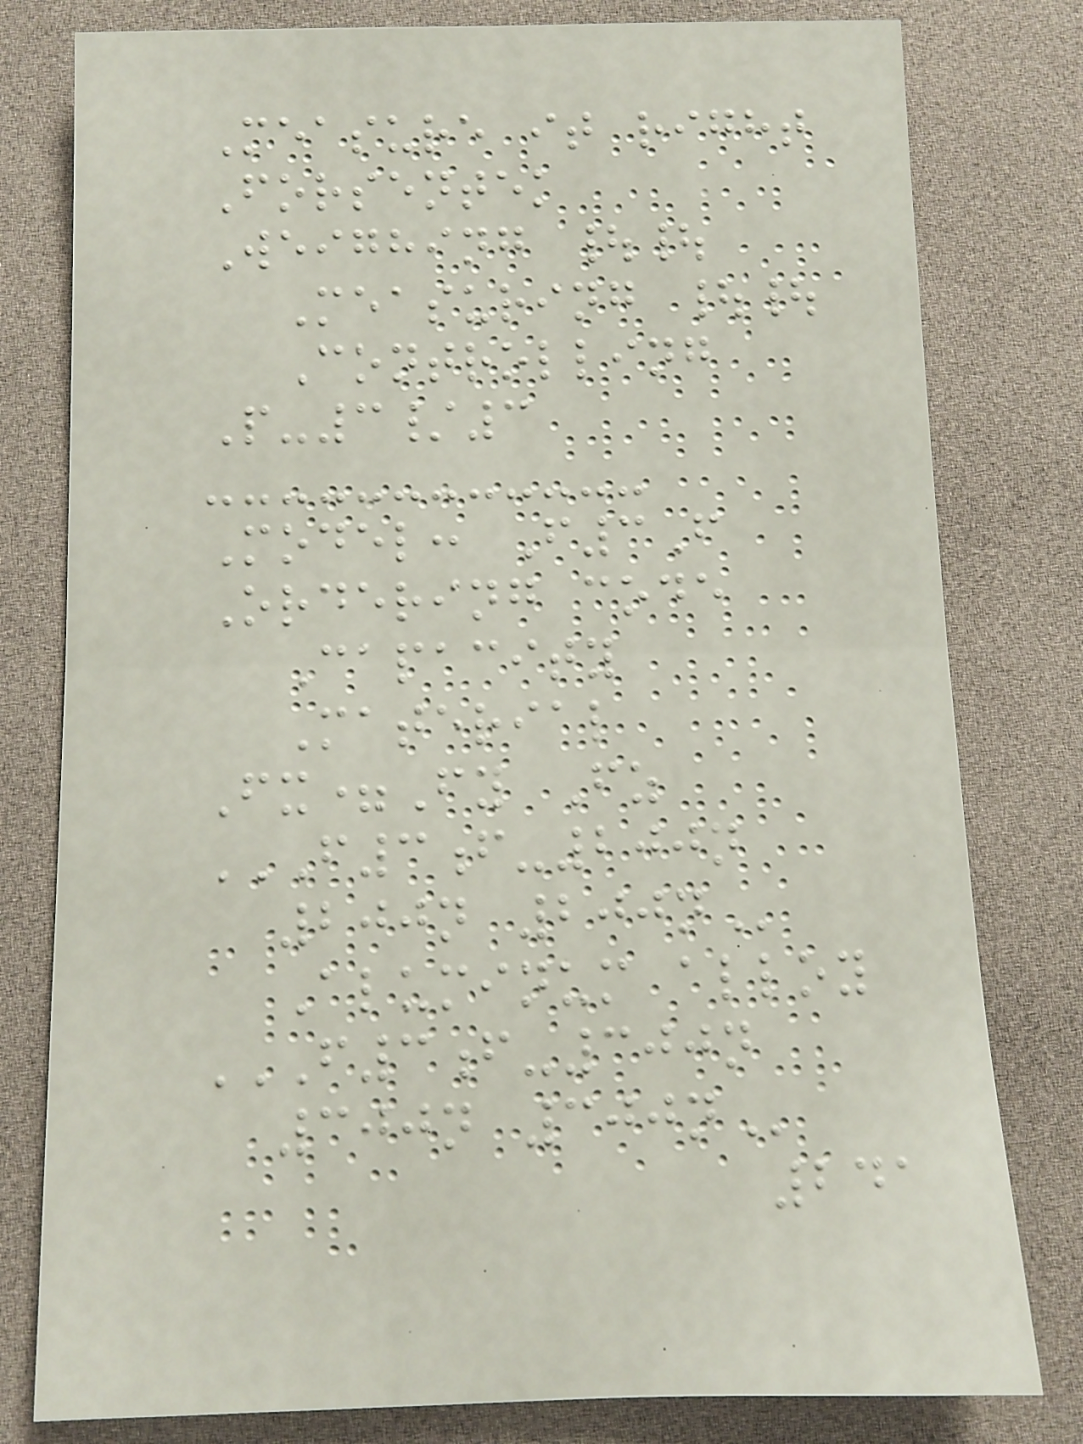Measure it right
Forsentek
Weighing ||
Measuring ||
Controlling
P-3/3
Model: F3F
Ordering code
Capacity
Material
Fx=Fy Fz
F3F-200N
200N 200N
Aluminum alloy
F3F-300N
300N 300N
241
